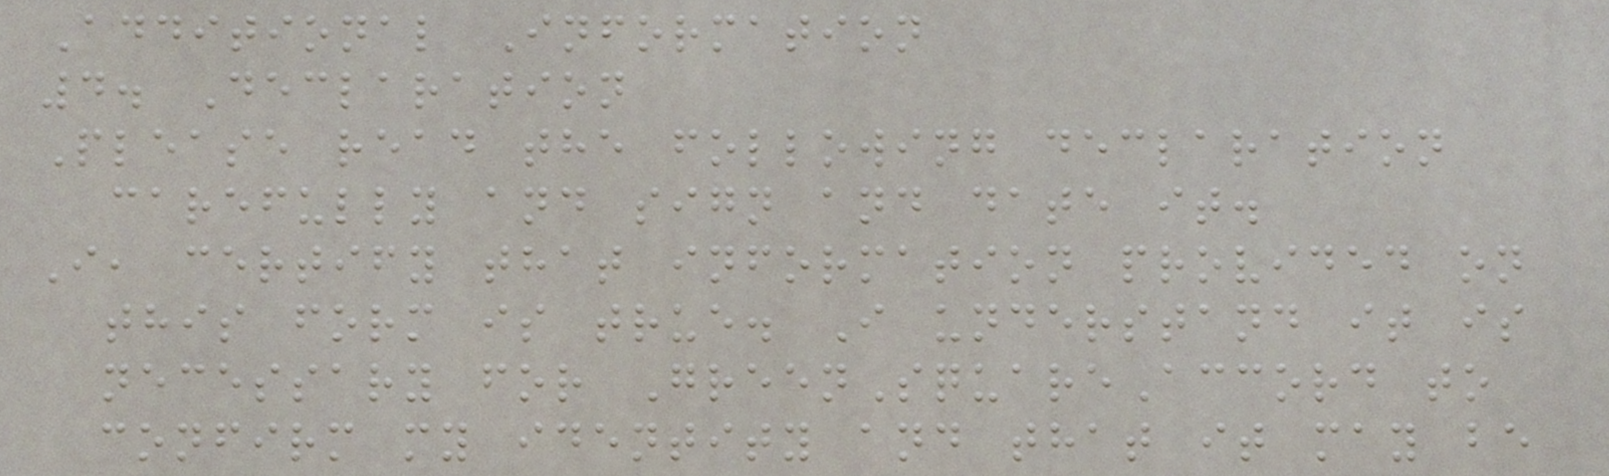Additional Information
4. Declaration
Please read the following declaration
carefully and sign and date it.
I, certify that information provided on
this form is true. I understand it is
necessary for GreenSquareAccord to
confirm my identity and that it may be
